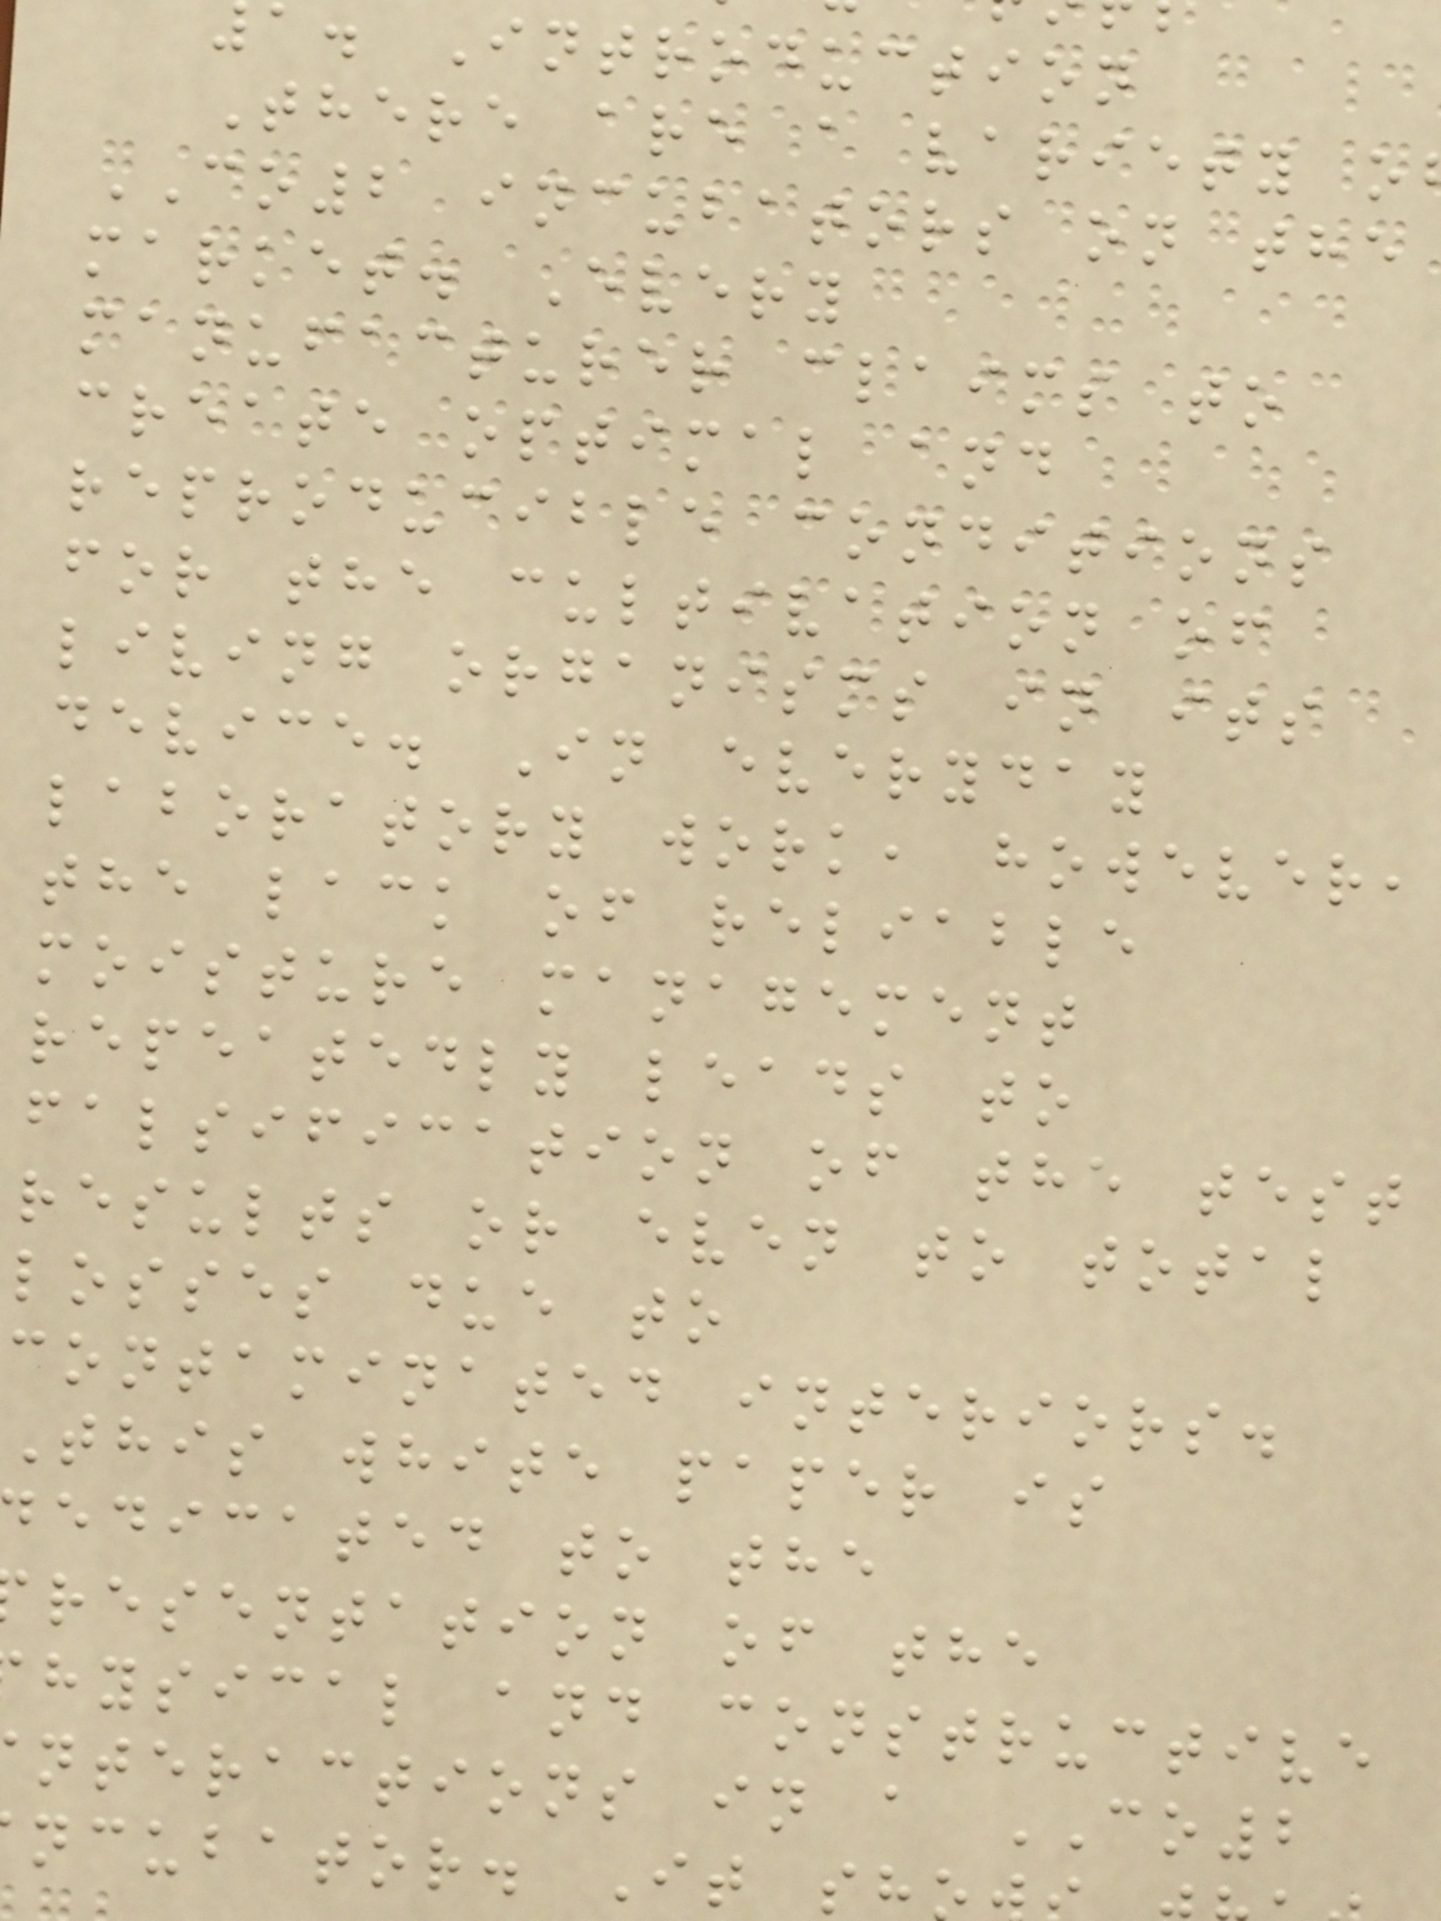a. Introduction
There are a variety o
CO2 incubators on the
market. Every
manufacturer claims to
create optimal and
reproducible conditions
for the cultivation of
living organisms in its
device. In everyday
laboratory work, however,
the lack of reliable
moisture management
repeatedly leads to
falsification of the test
results or even to total
losses due to
contaminated interiors.
This white paper is
edicated to the
resentation of the
hysical and constructive
nteractions in a CO2
ncubator. It sh
